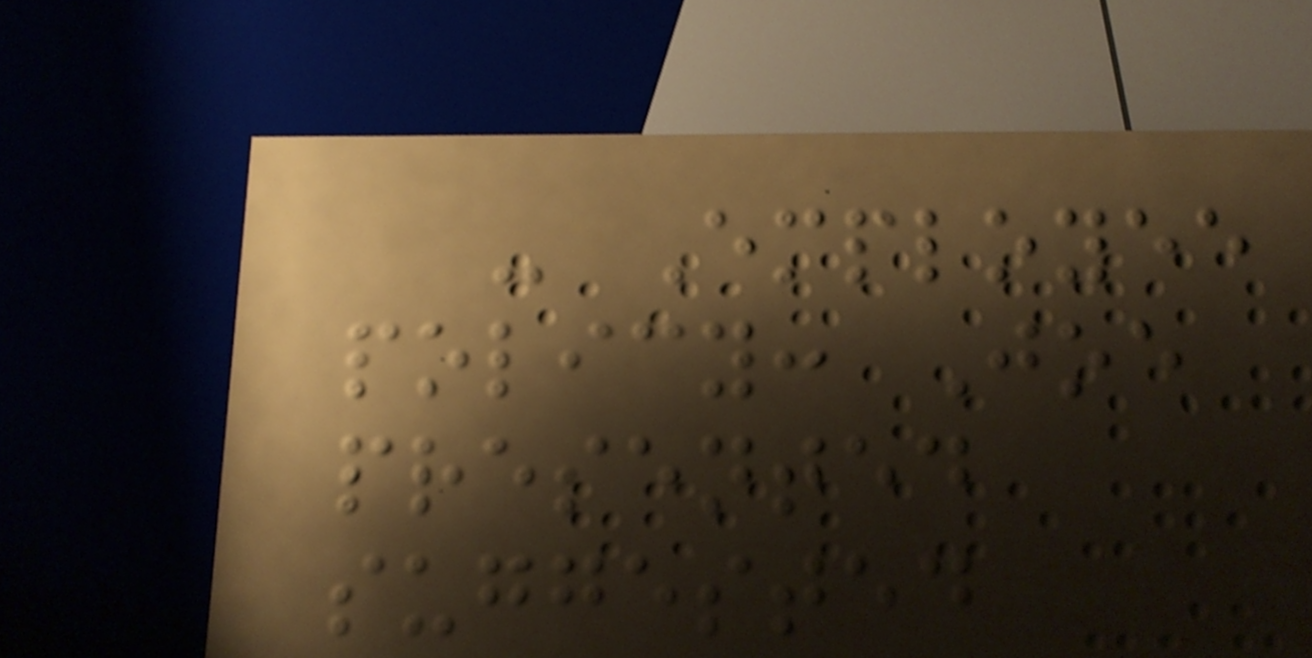- Employee
policy: Joe
presented
suggested
